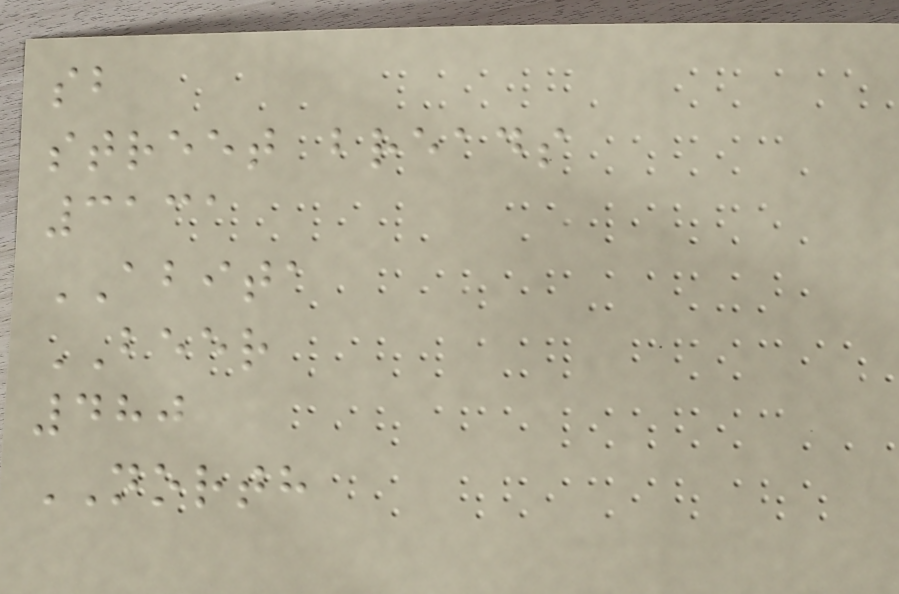sb
street breads
3131
ABITA
BEER
480
NORTH
